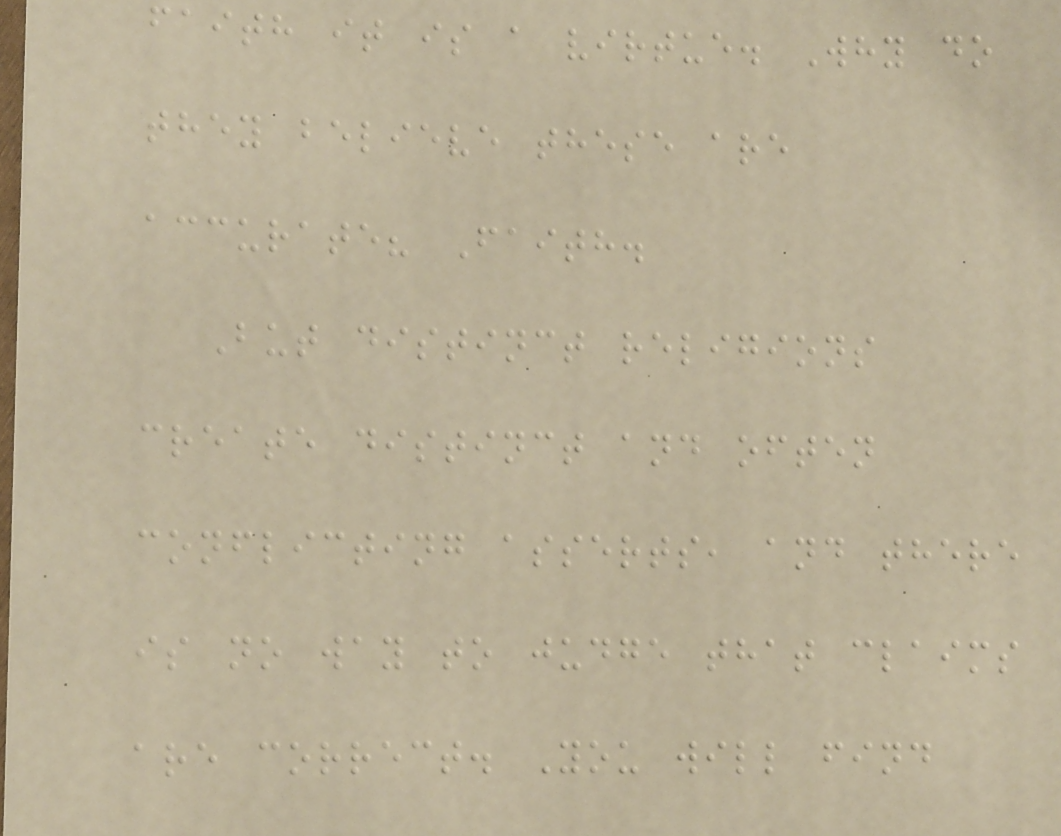faith it is a virtue. Why do
they believe these are
accurate? Faith.
But distinct religions
create distinct and often
conflicting asserts, and there
is no way to judge that claims
are correct. You will find
